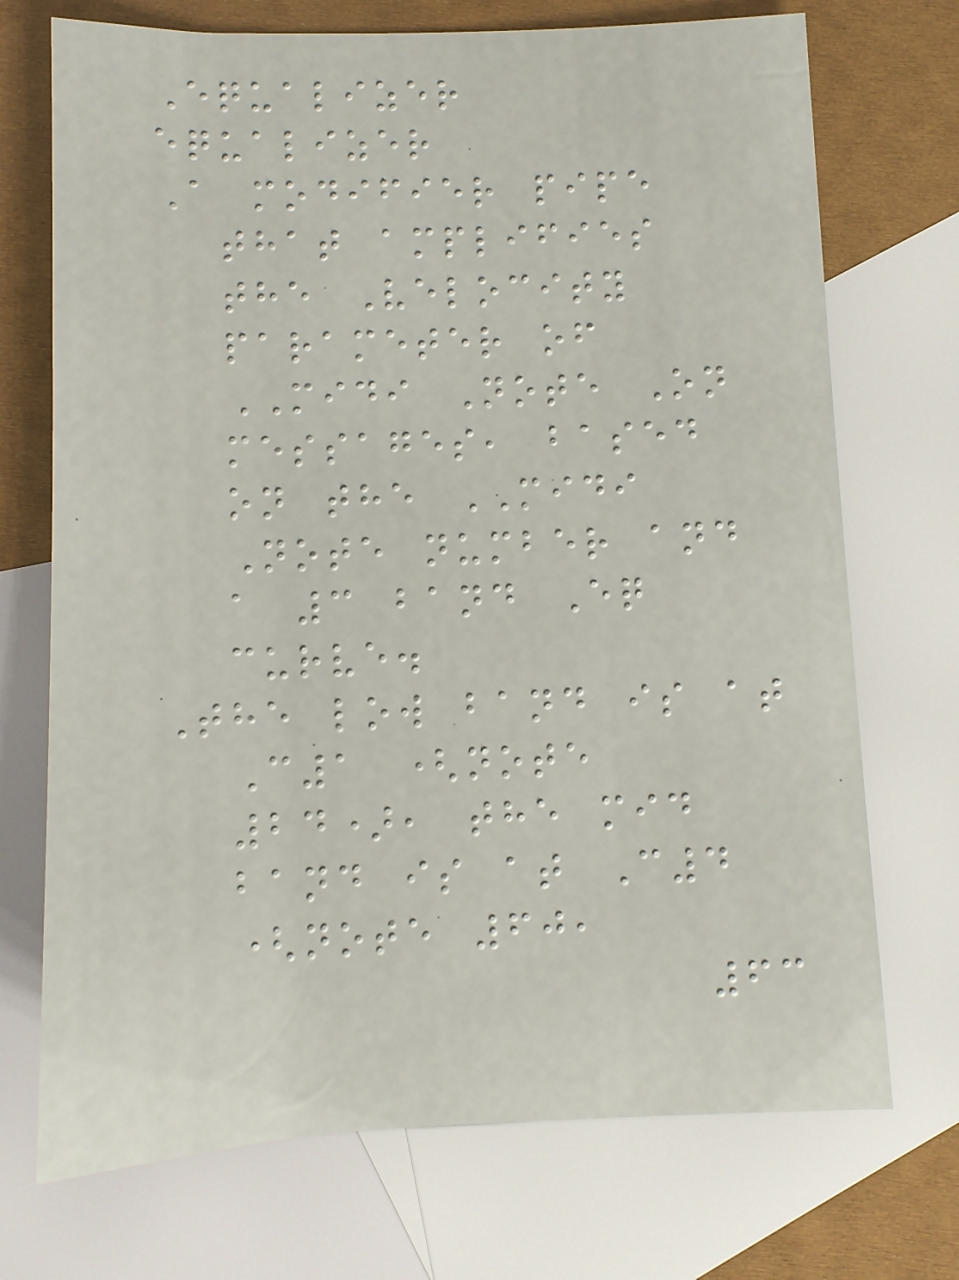Equalizer
equalizer
A modifier pipe
that amplifies
the Velocity
parameter of
MIDI Note On
messages, based
on the MIDI
Note number and
a 3 band Eq
curve.
The low band is at
C1 (note
24), the mid
band is at C4
(note 60,
63
